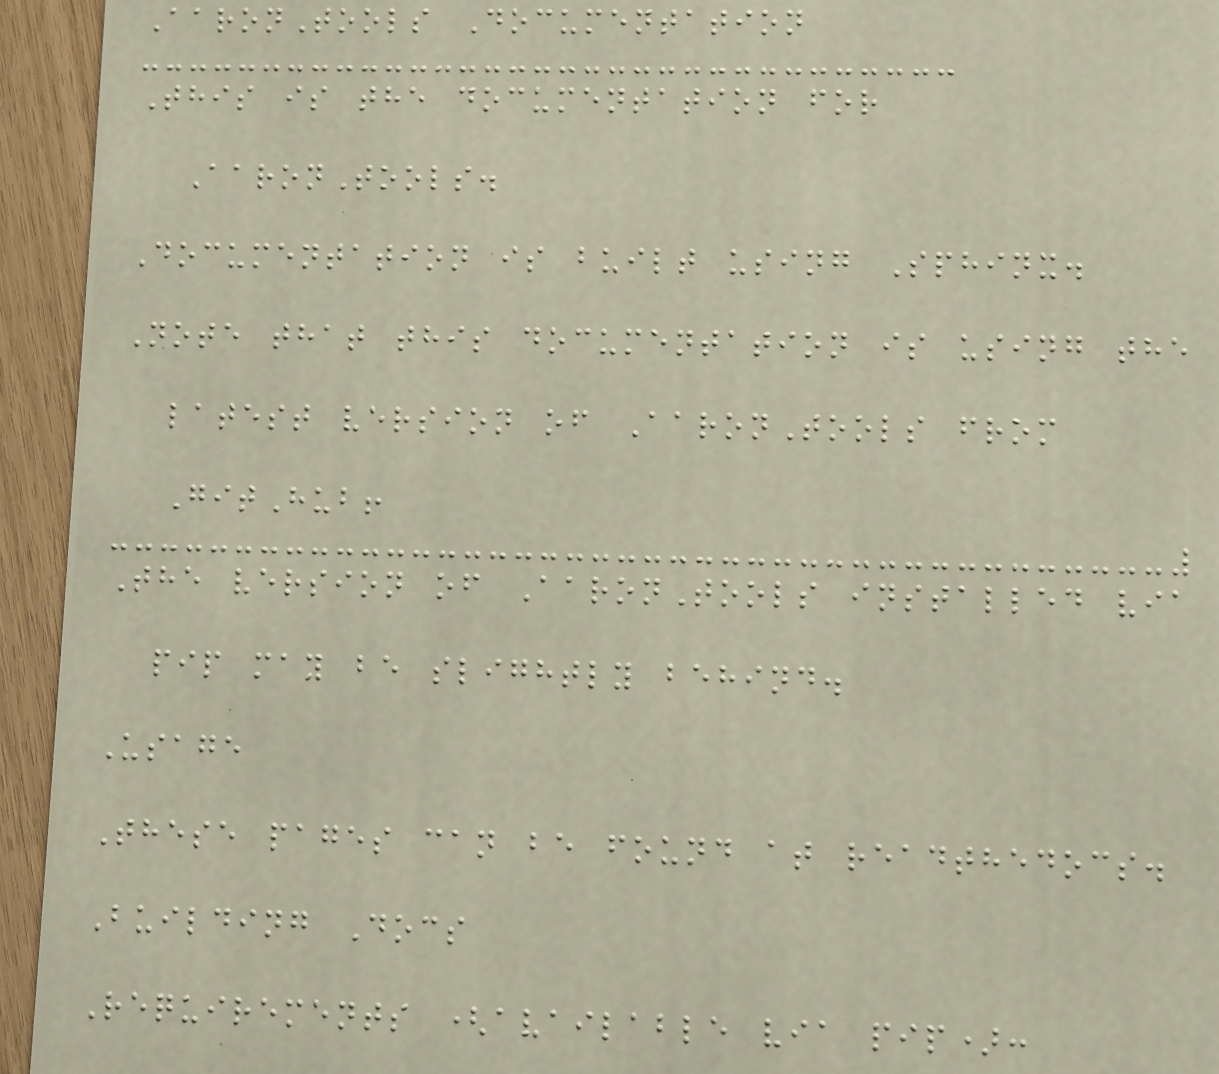AaronTools Documentation
This is the documentation for
AaronTools.
Documentation is built using Sphinx.
Note that this documentation is using the
latest version of AaronTools from
GitHub!
The version of AaronTools installed via
pip may be slightly behind.
Usage
These pages can be found at readthedocs.
Building Docs
Requirements (available via pip):
